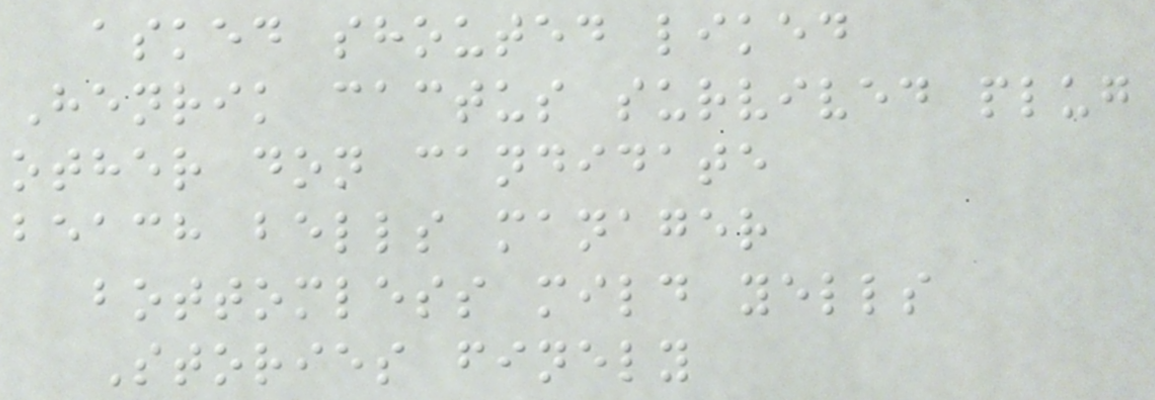asked shouted liked
Henrik cactus survived plug
other don candidate
beach bells manager
bottomless mild yells
Stories finely
